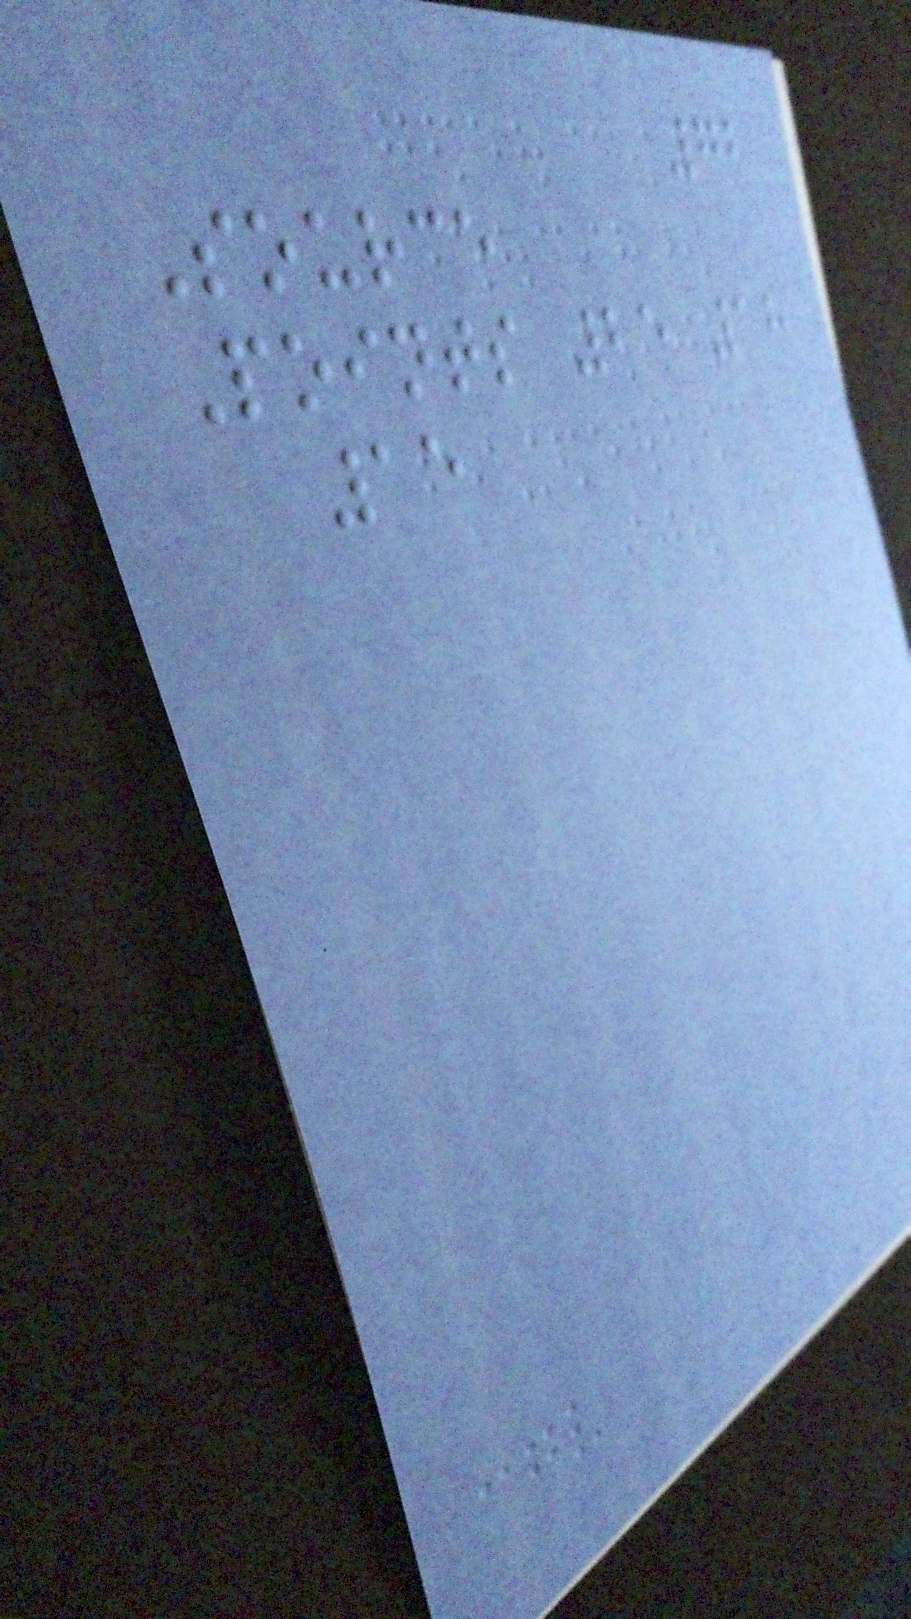72
Source
Points 25 18
15
